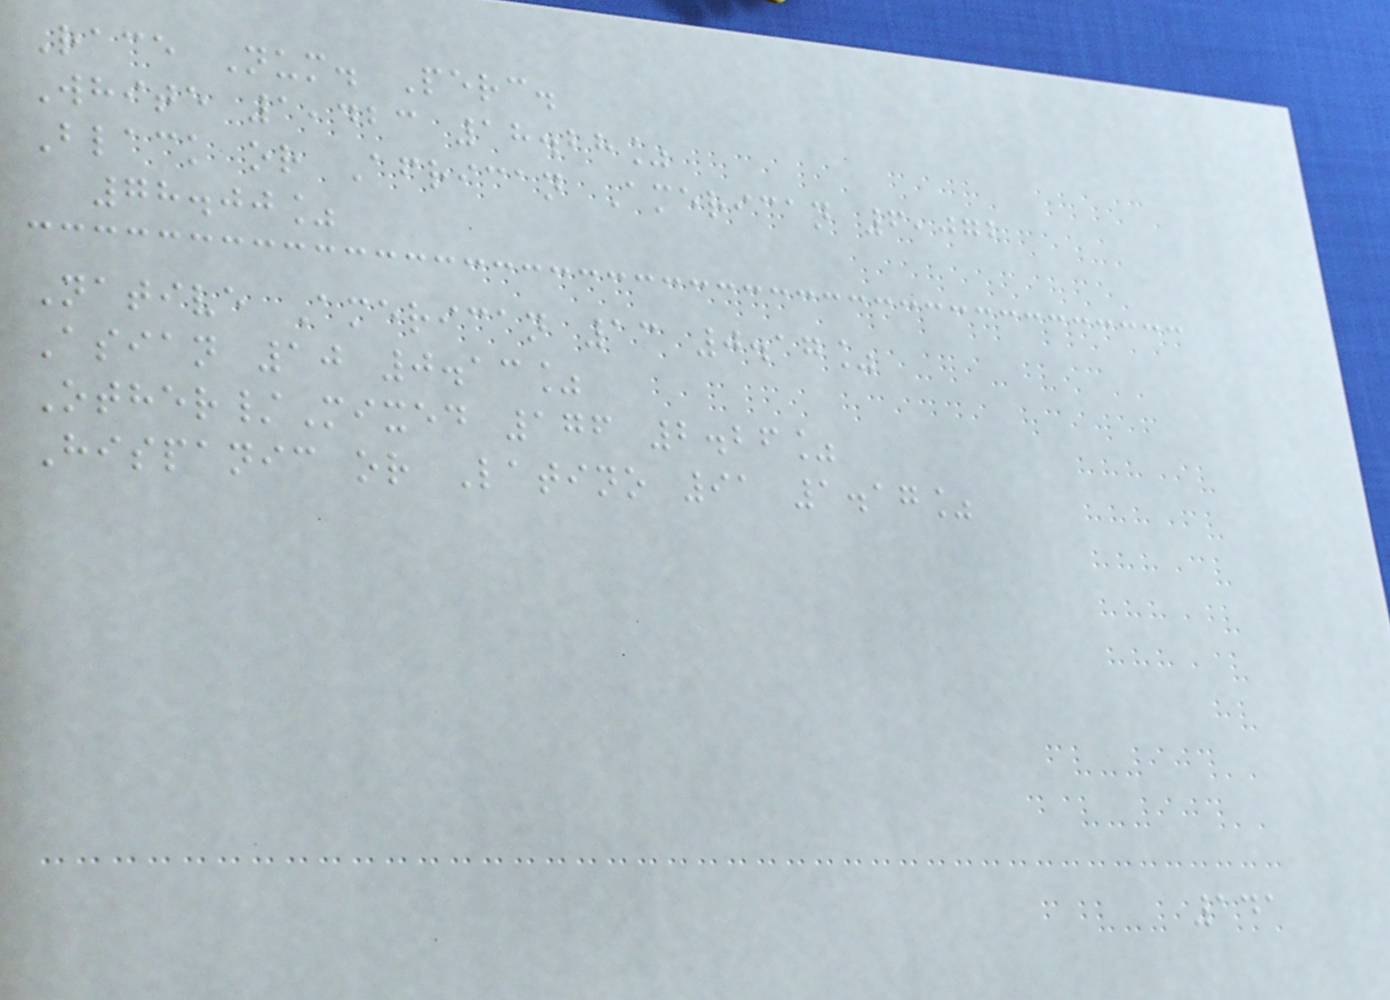Race Num. Perc.
White 1,423 18.28%
Black or African American 6,072
78.00%
Native American 13 0.17%
Asian 10 0.13%
Other/Mixed 176 2.26%
Hispanic or Latino 91 1.17%
141
